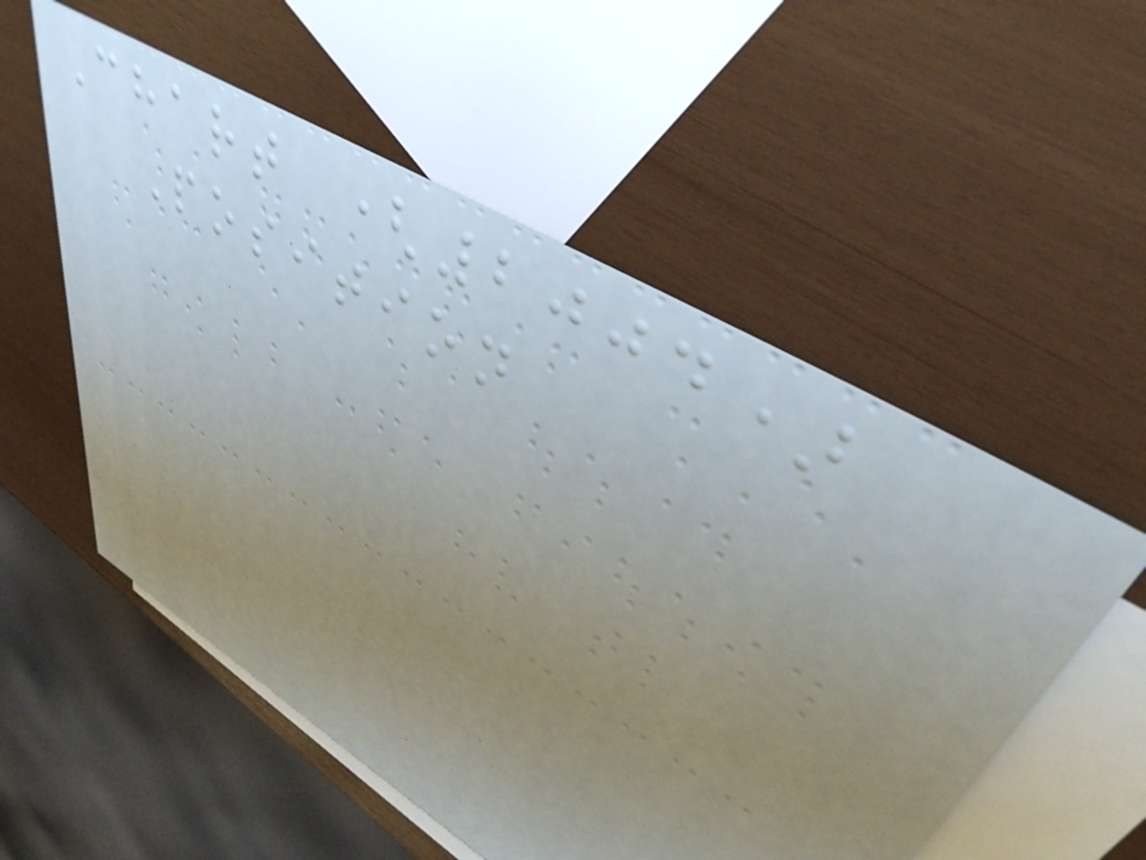Chart (2004)
Position
